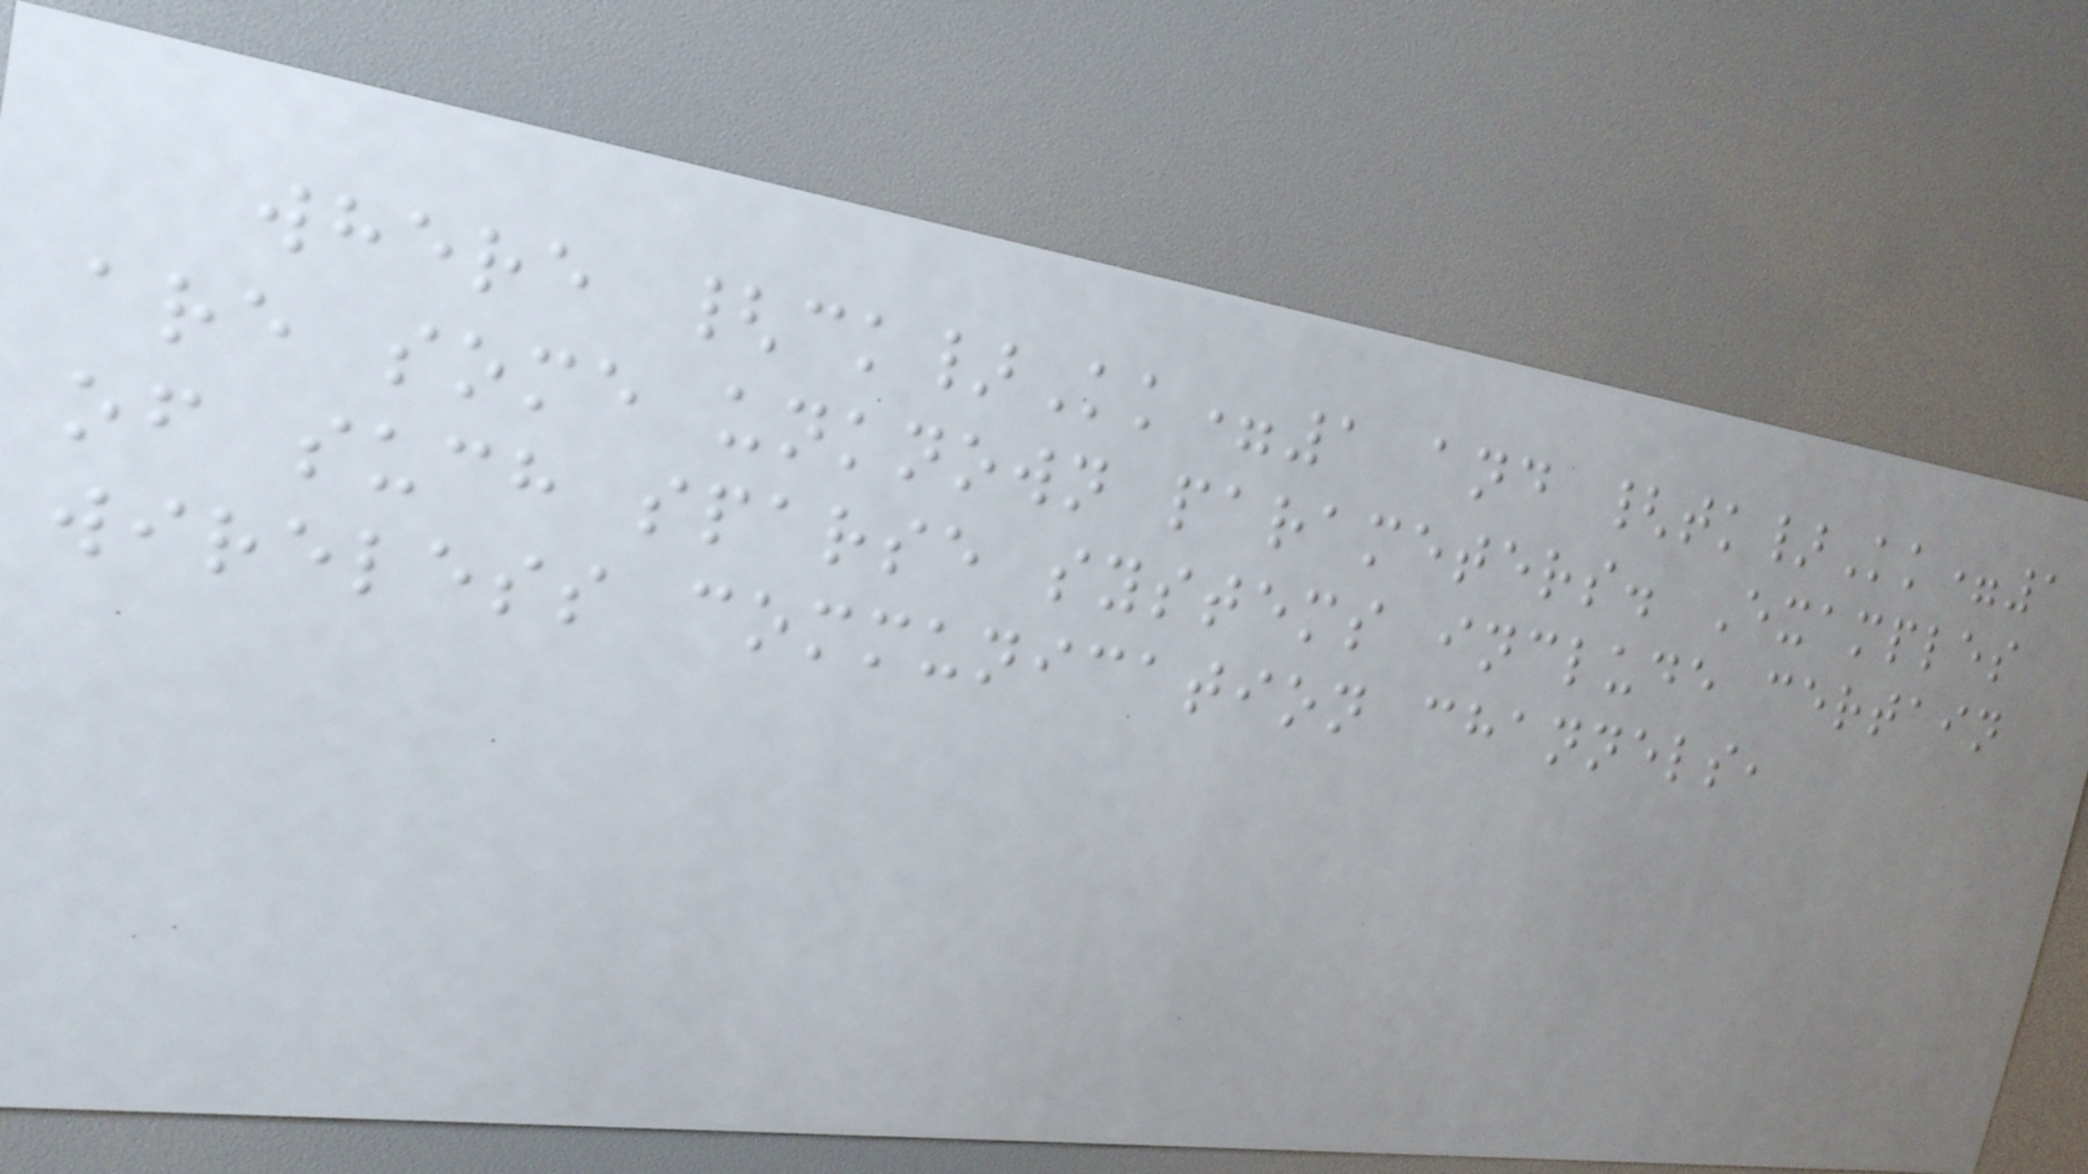where {ck}Kk=1 and {tk}Kk=1
are some unknown parameters. Examples
of such sparse systems include certain
wireless communication channels,
